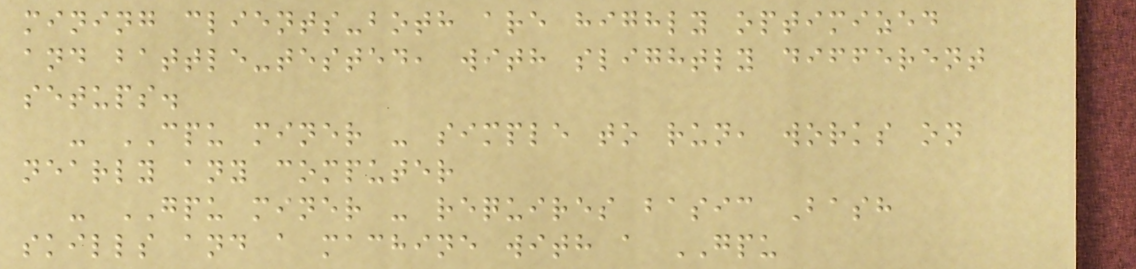mining clients-both are highly optimized
and battle-tested, with slightly different
setups.
- CPU miner - simple to run, works on
nearly any computer
- GPU miner - requires basic Bash
skills and a machine with a GPU
